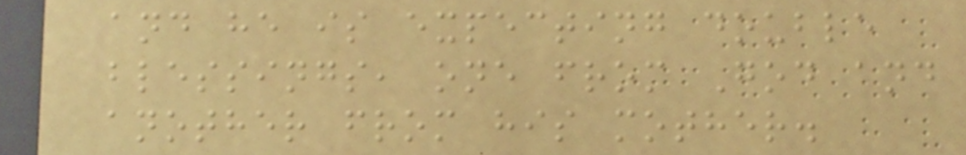and he is expecting double
blessings, one from God and
another from his mother.
